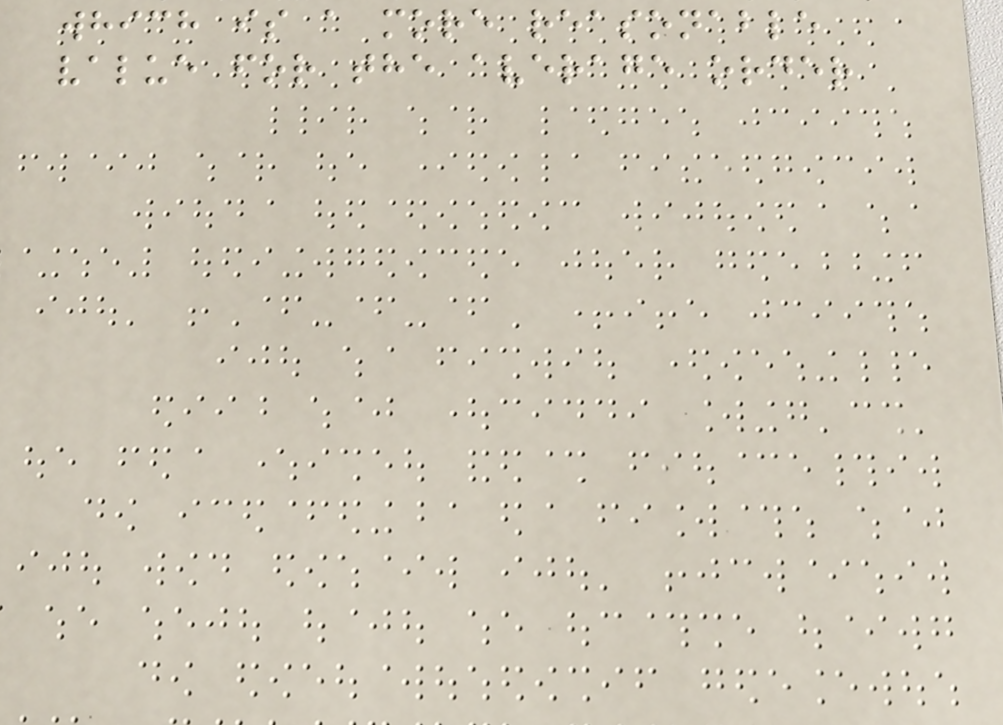which is a more reasonable
value for the average order
